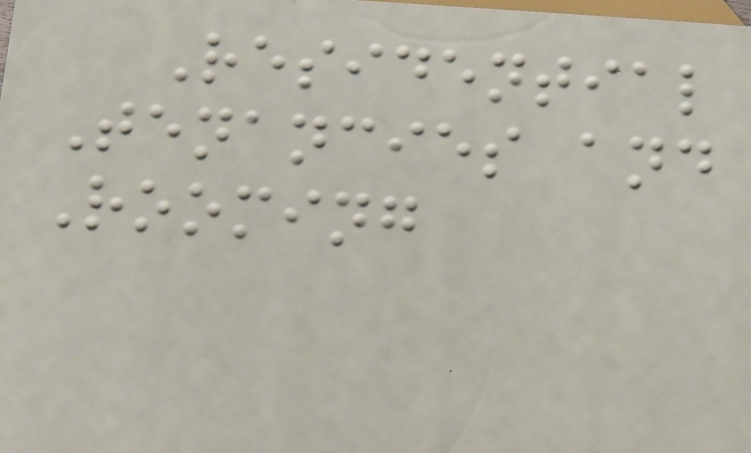Residential
Tenancies and
Rooming
